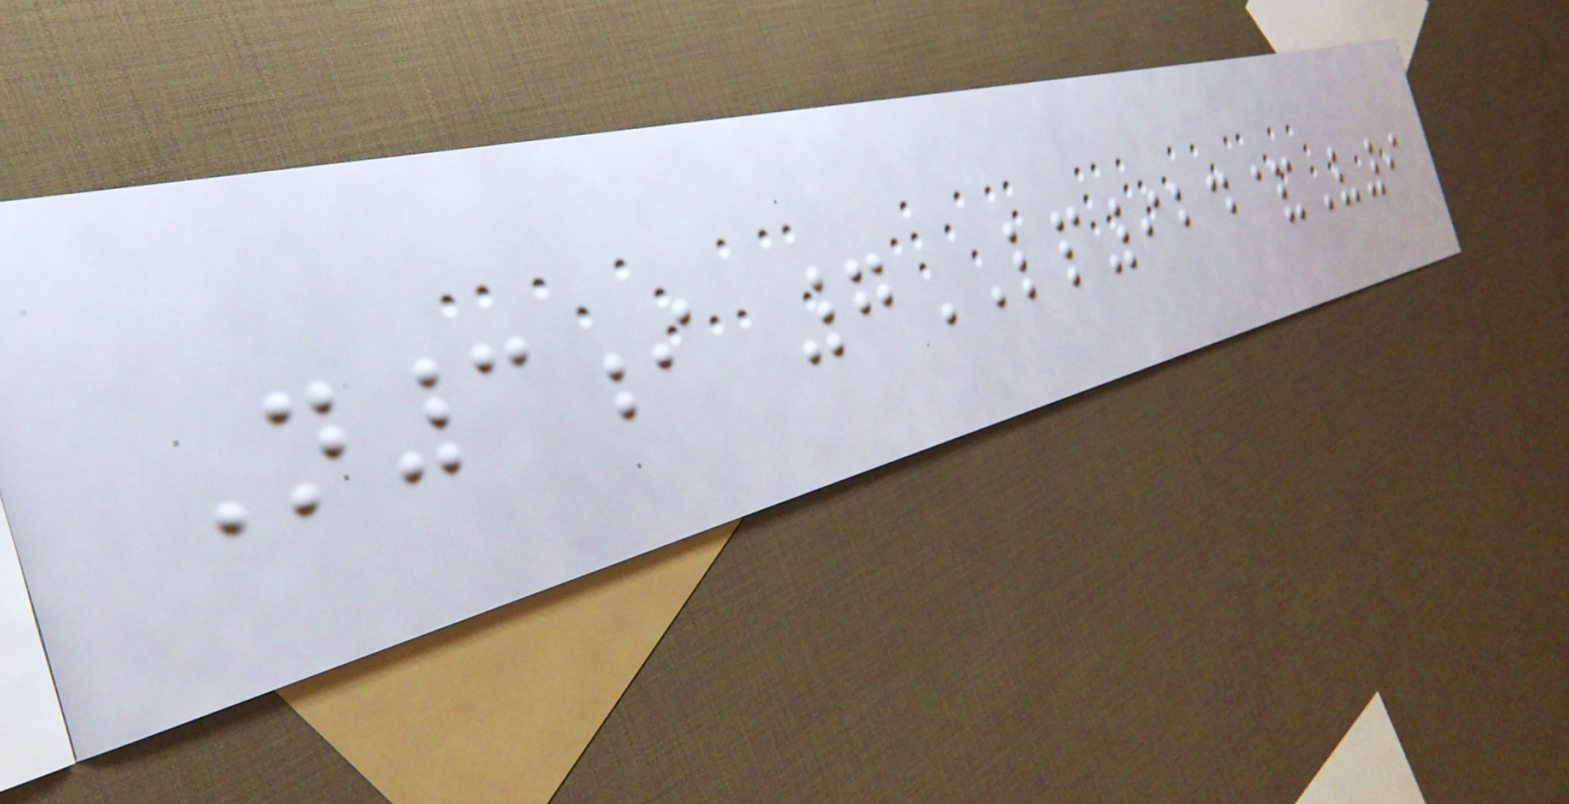N3i 7LP924&V9
